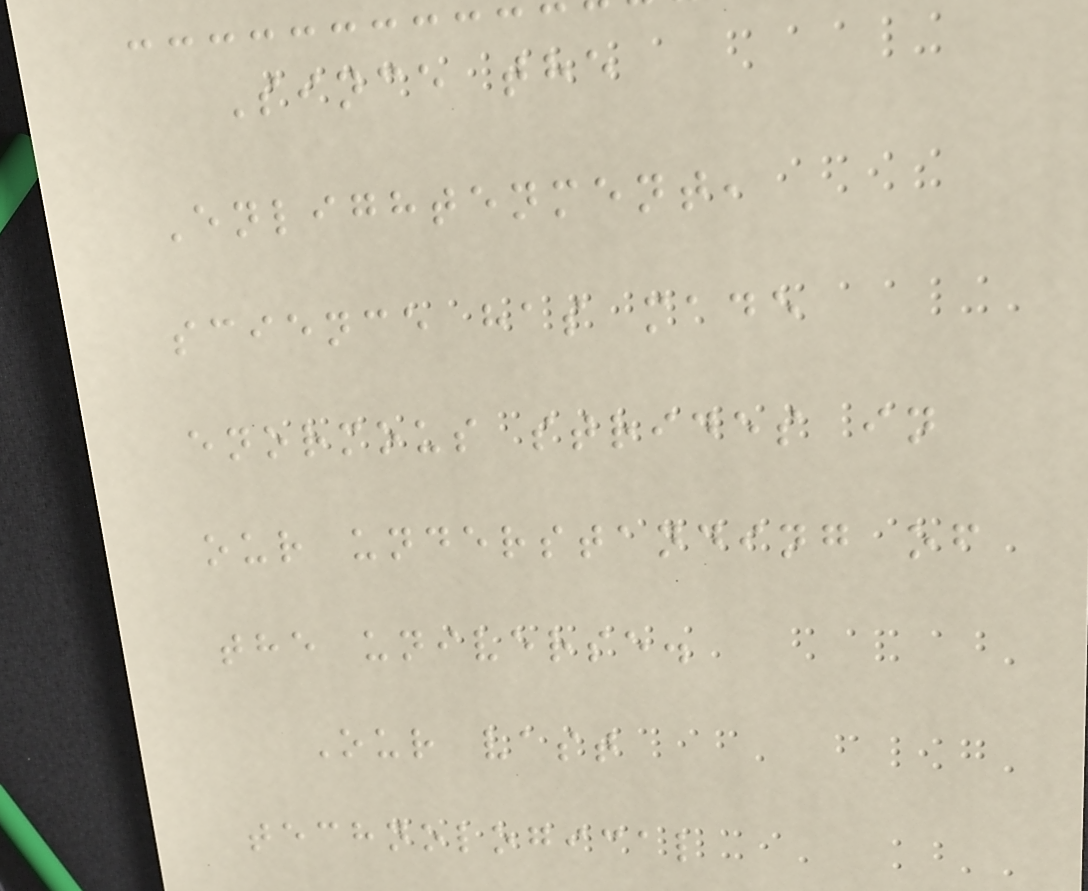Since the
Enlightenment,
science has made
enormous strides in
our understanding of
the universe.
Our vast
technological
